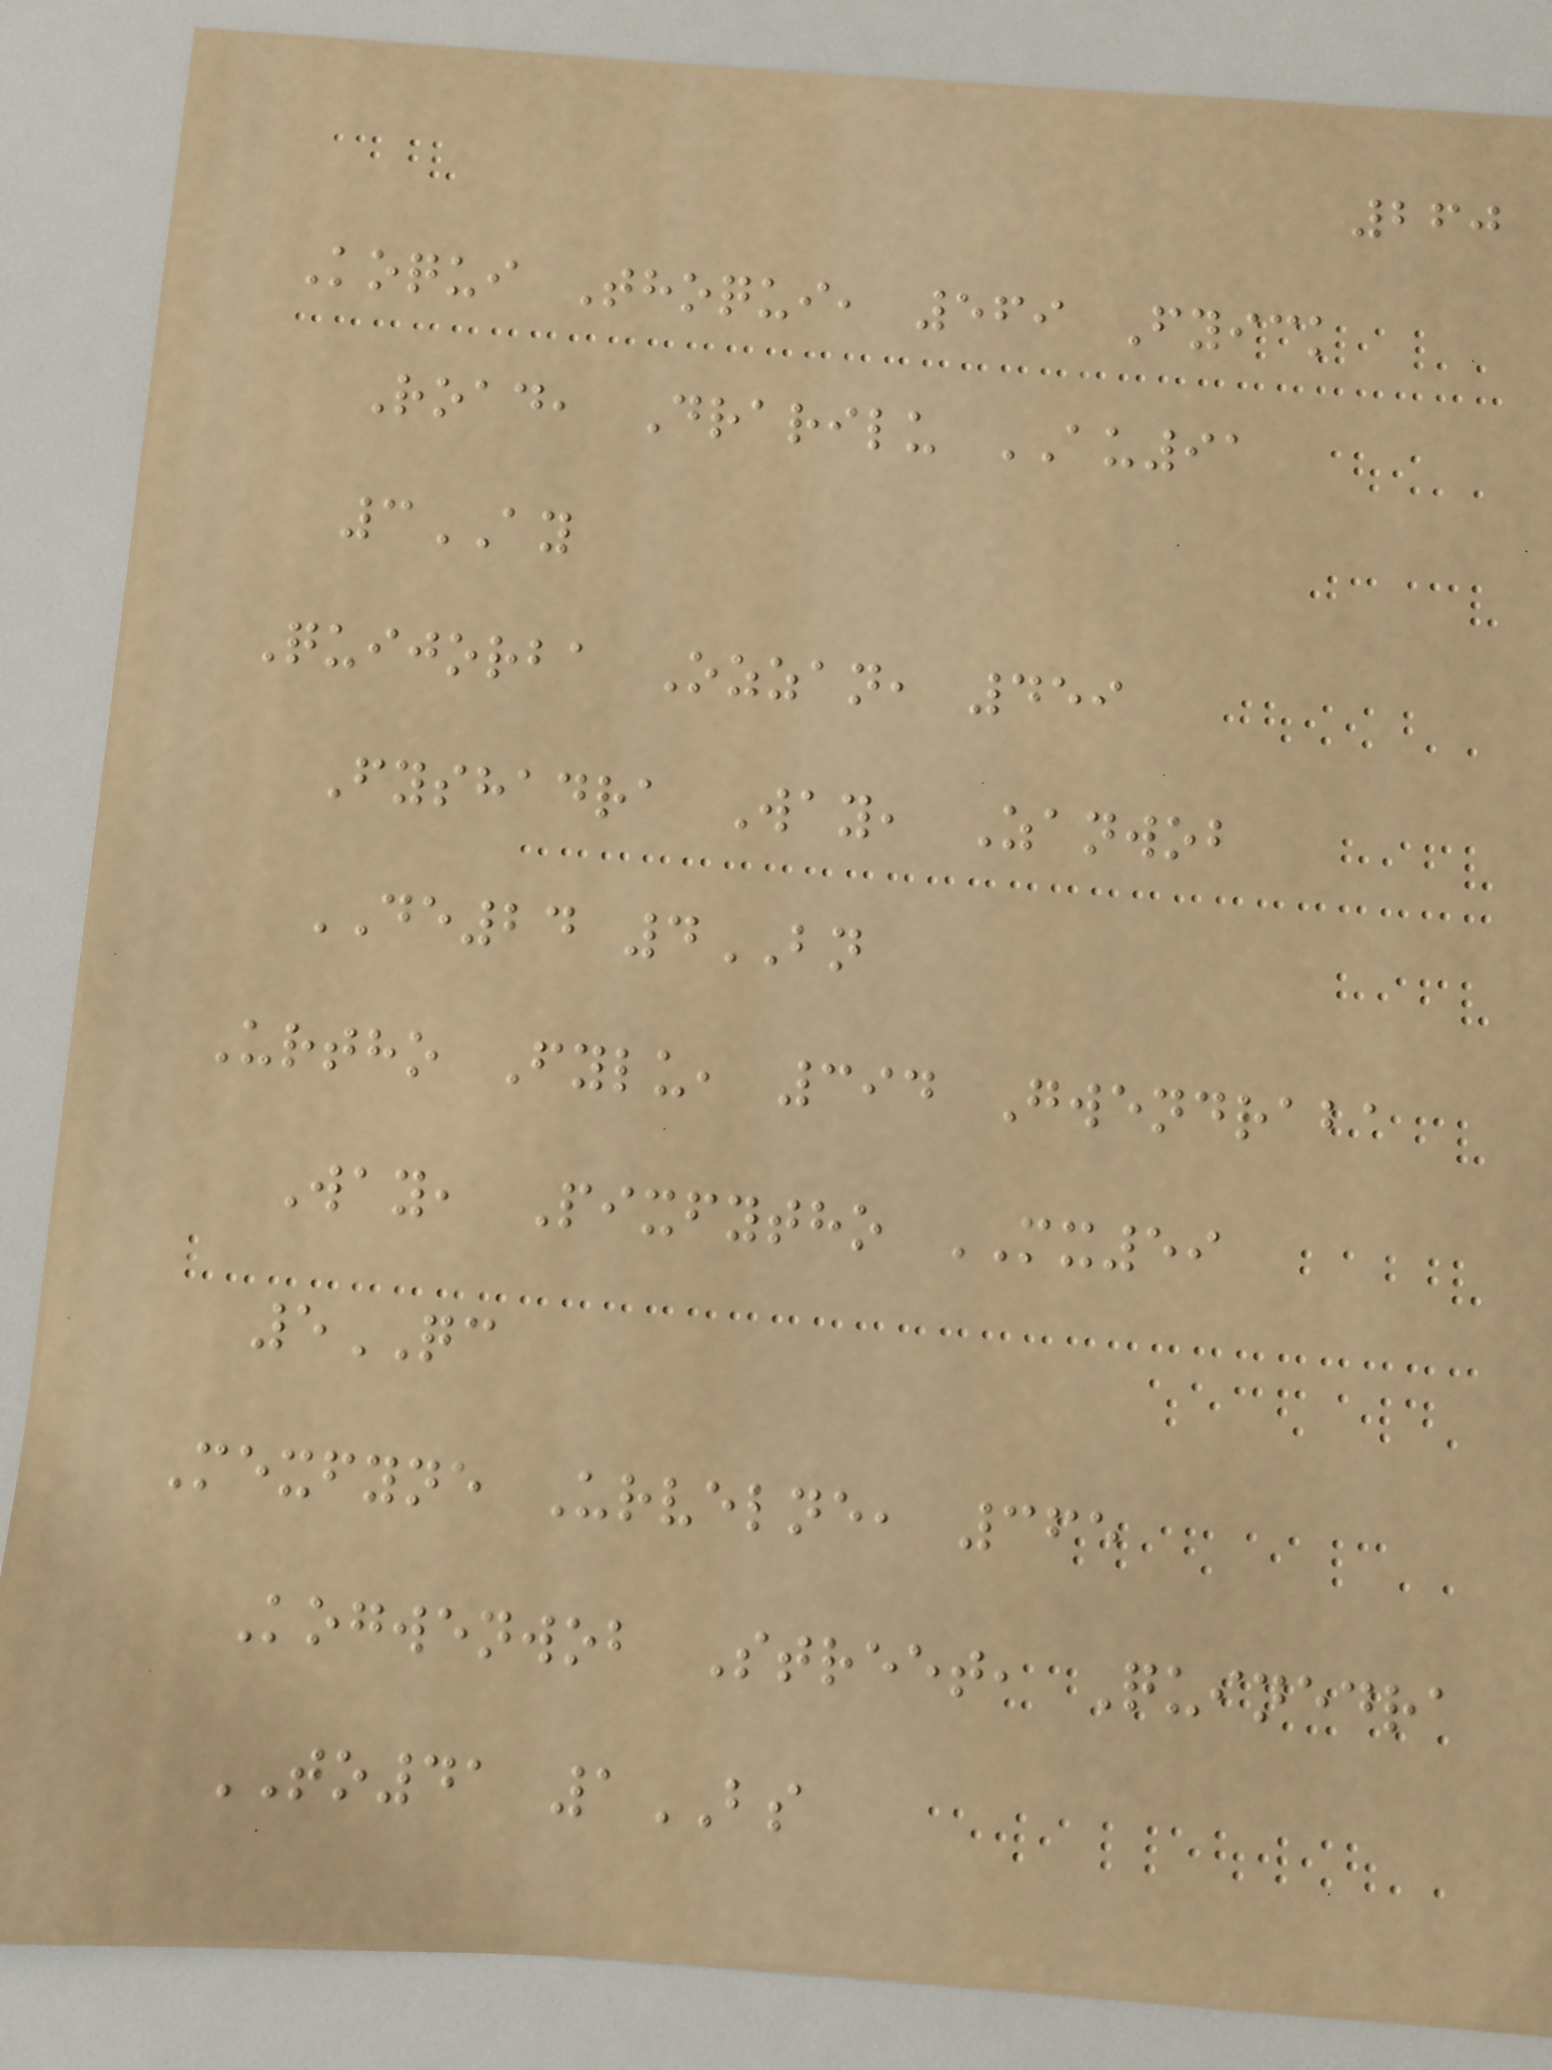260
Koqui Thoqui, 569 Fyick
Road, Drarilu AU91
3AY
Quijorba Ozzan, 459
Fyshadra Way, Zanwob
DE24 4BN
Urtho Fylu, 394 Gwendraba
Way, Pixfytho MX59
5QC
Mexfyne Urvelne, 365
Kogwenwob Street, Quinedra
TO41 1BS
